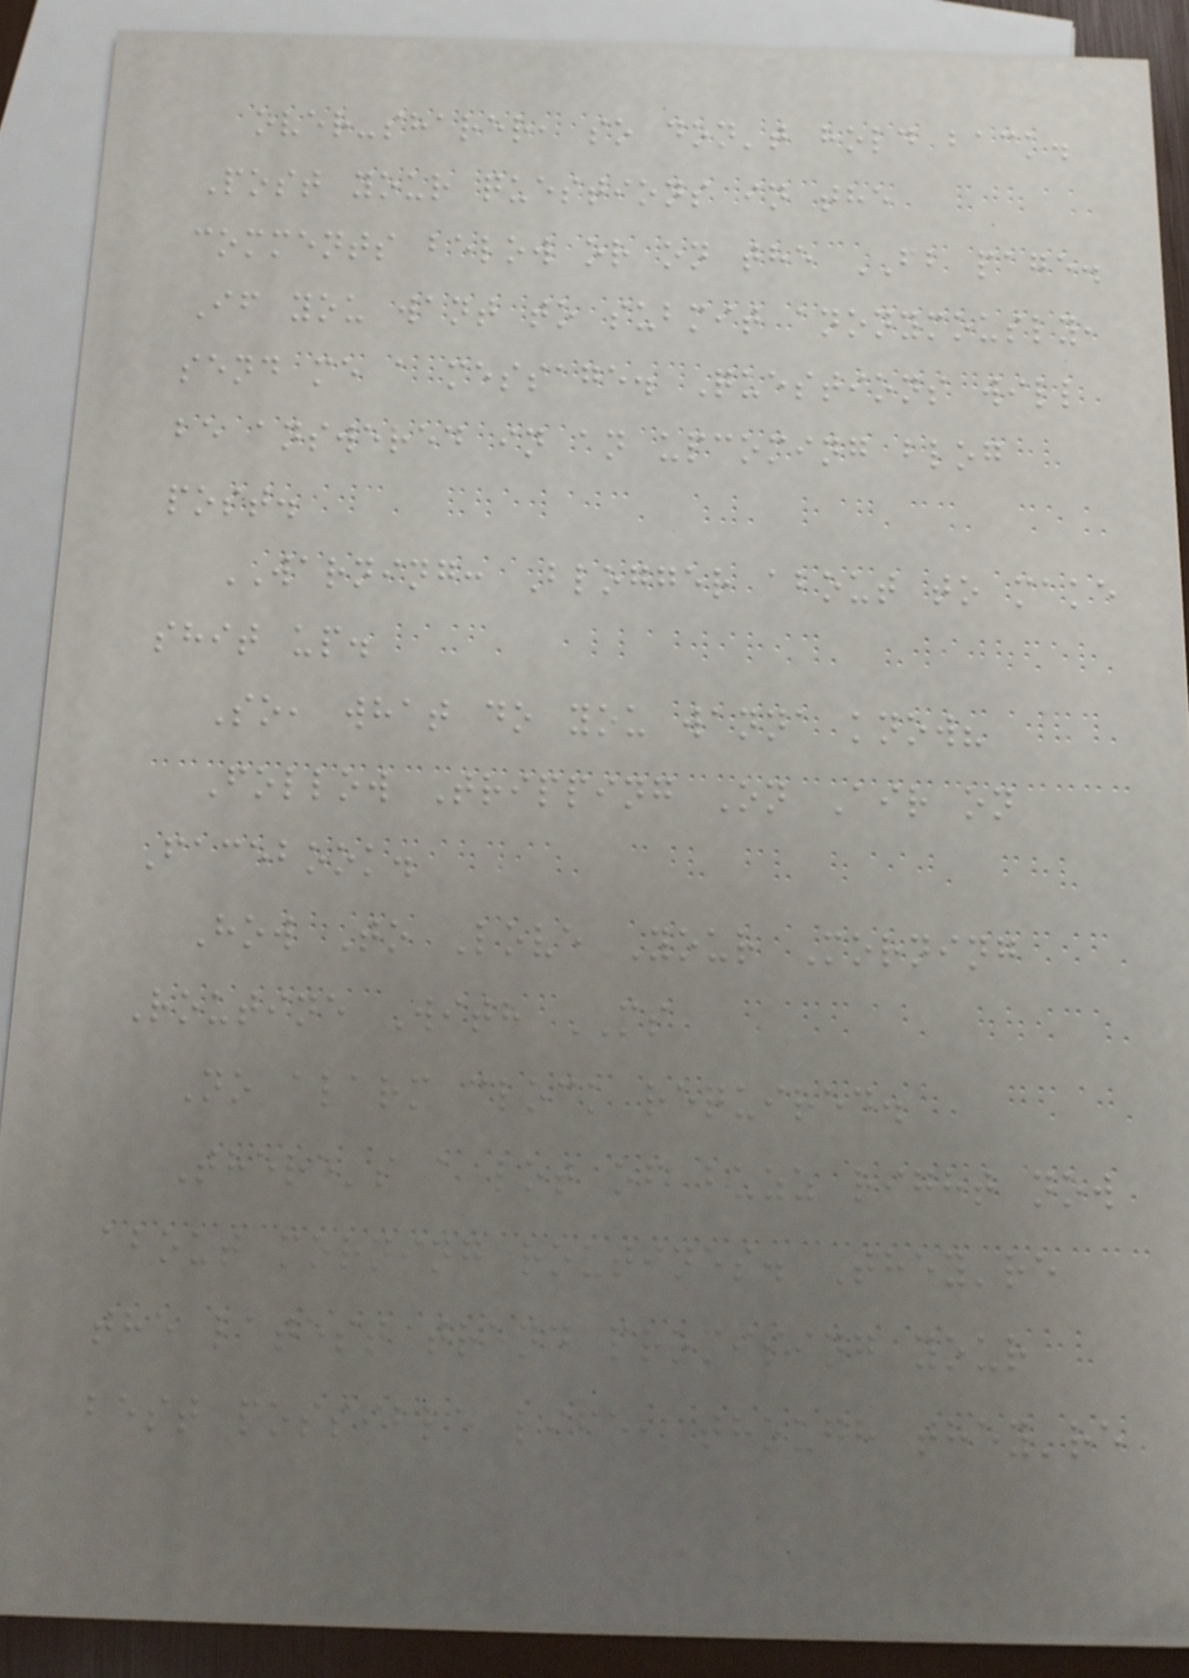over-sharer, so don't hold back.
Post your questions in the
comments below or on the FB page.
If you want to submit anonymously,
send me a message. Questions will
be answered in an upcoming blog
post.
WARNING: Blogger about to make
shit up.
So, what do you wanna know?
Follow Tripping On Air on
Facebook.
How To Love Your Morning
Routine With MS
No alarm clock required.
There's a lot of buzz right now
about morning routines. They're
the latest trend promising your
best possible life, though they're
